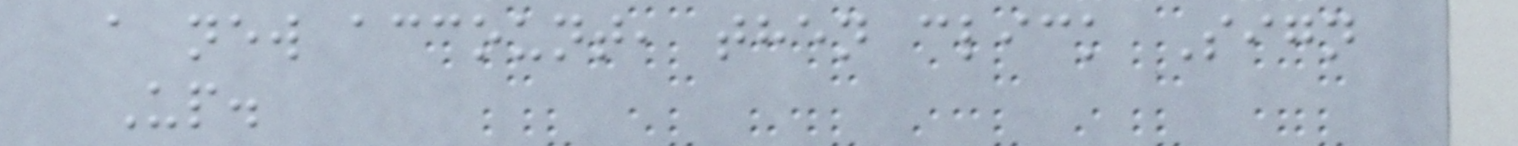a new account, then click Sign
Up.
